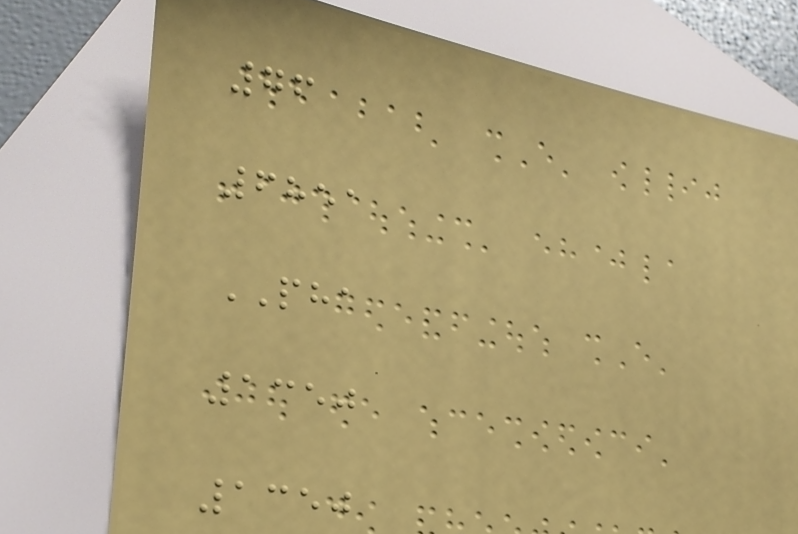76
6851
PHA
1350
1350
